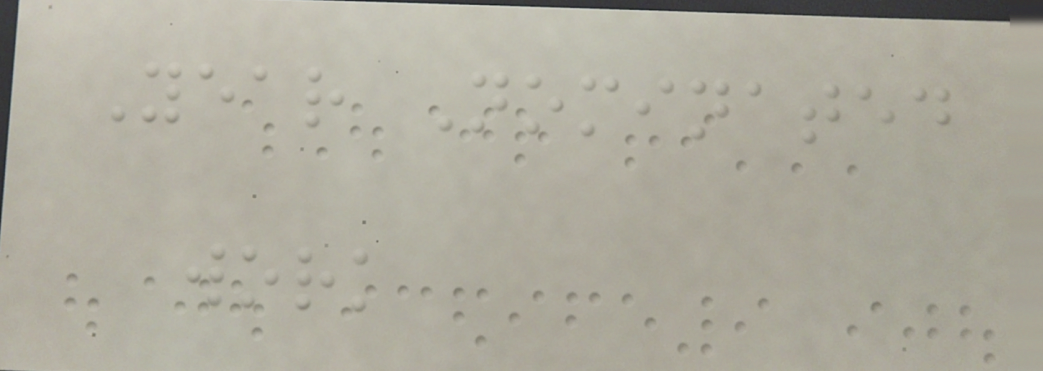Year Nominated
work
